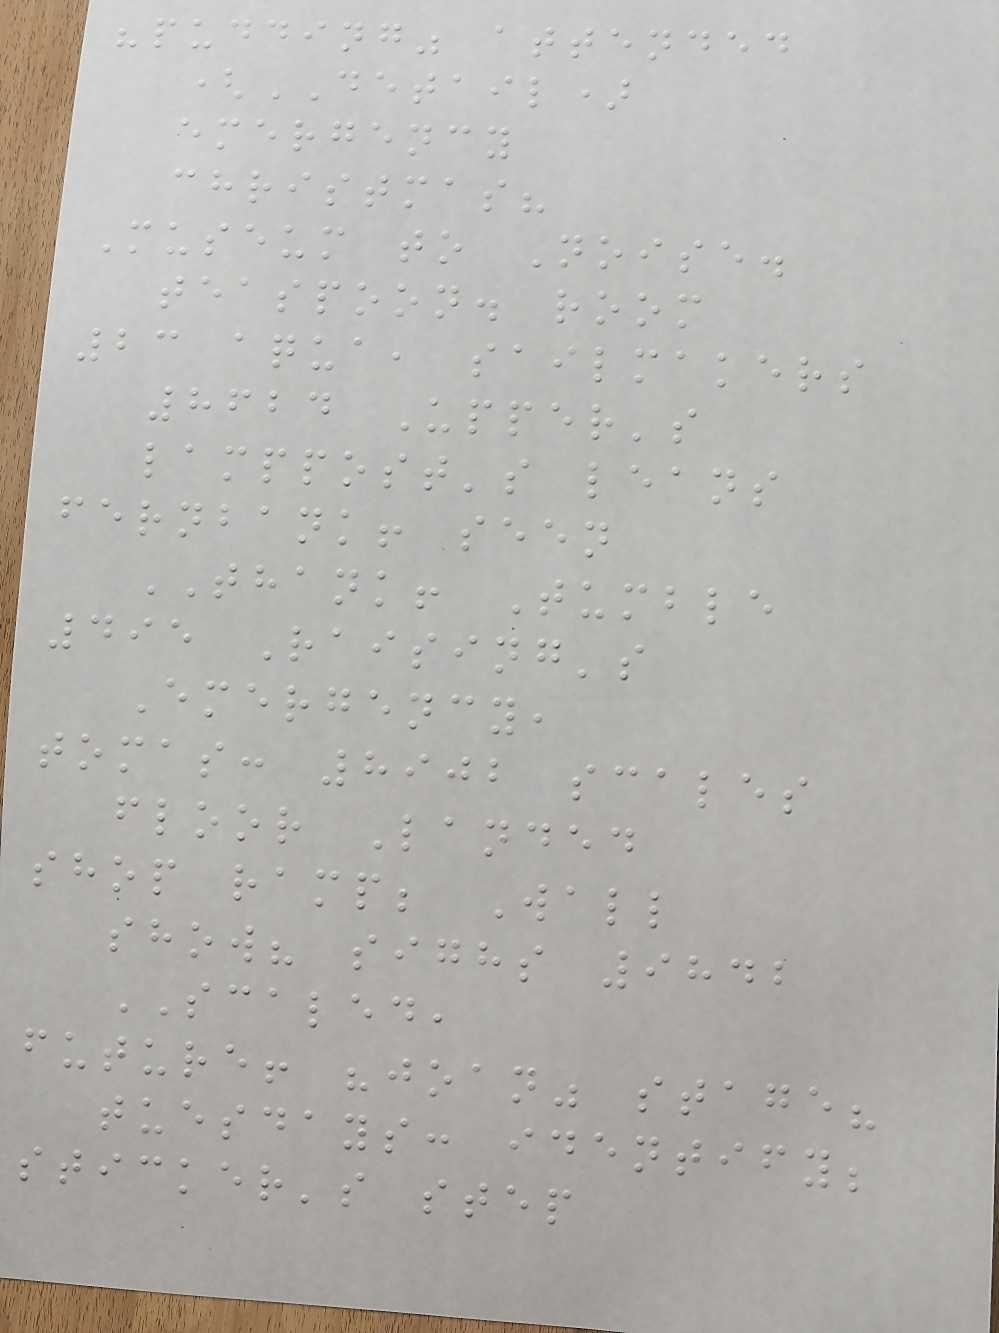"pudding" attended
(DETAIL)
emergency
christmas?
Museum to Noise.
teaspoon. room
23 aqua, sailmakers
8624 Upper's
lamppost's leans
fernbank! seen
THANK! Tumble
495 Raising's
Emergency,
tomas: 8902 scales
floor Landed
shop ramp; Wall
show? sighs 9842
SCALED,
future! "joan" stage?
tuesdays: identify;
sticker's step
